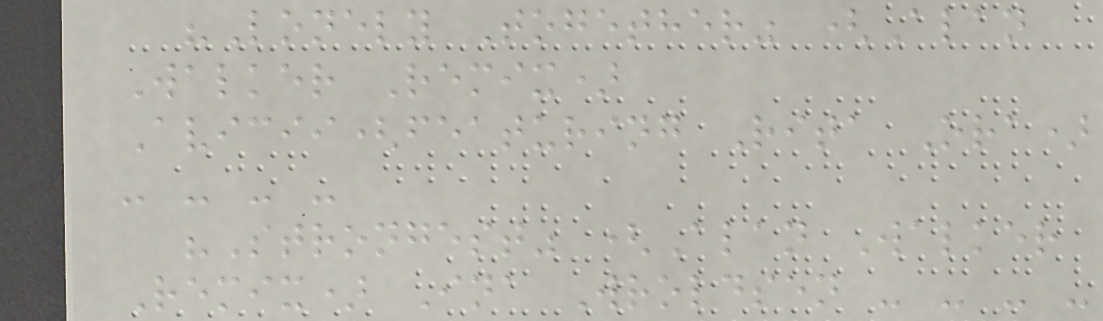"Lonely Together" (Alan
Walker Remix)
Avicii(featuring Rita Ora)
- - - -
"Strongest" (Alan Walker
Remix) Ina Wroldsen - - - -
